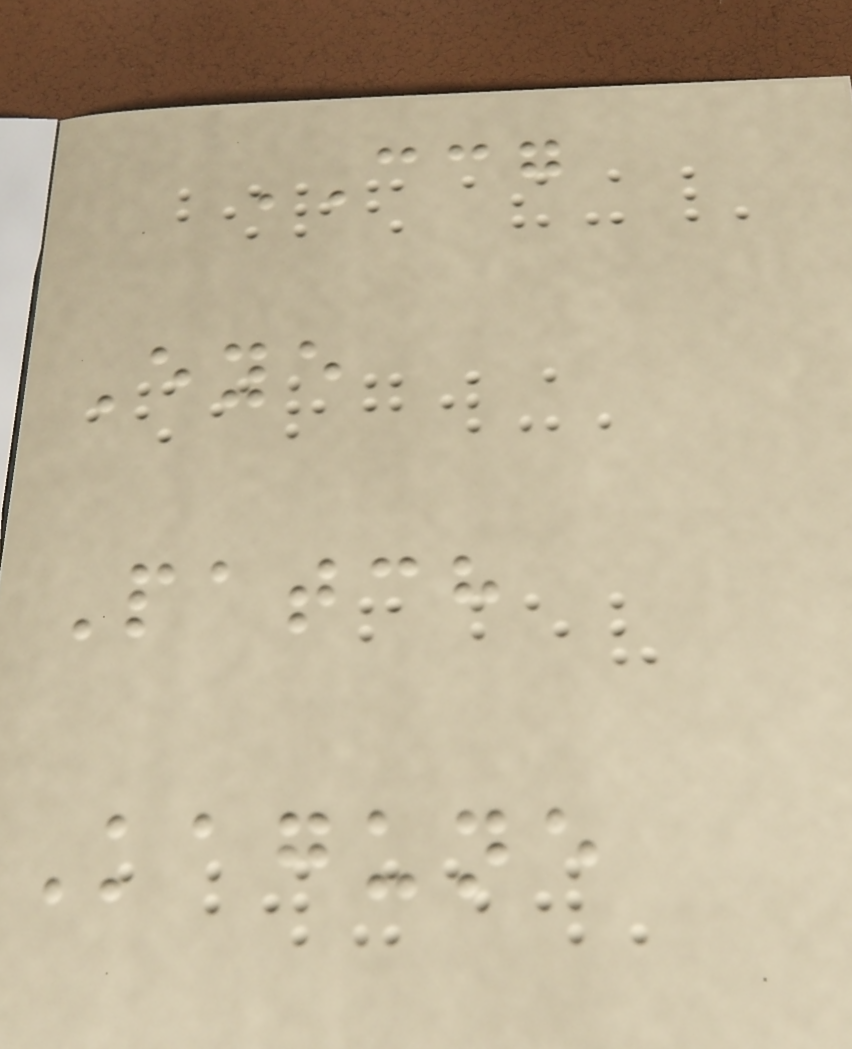CCG
Eye
Patch
Kagune
